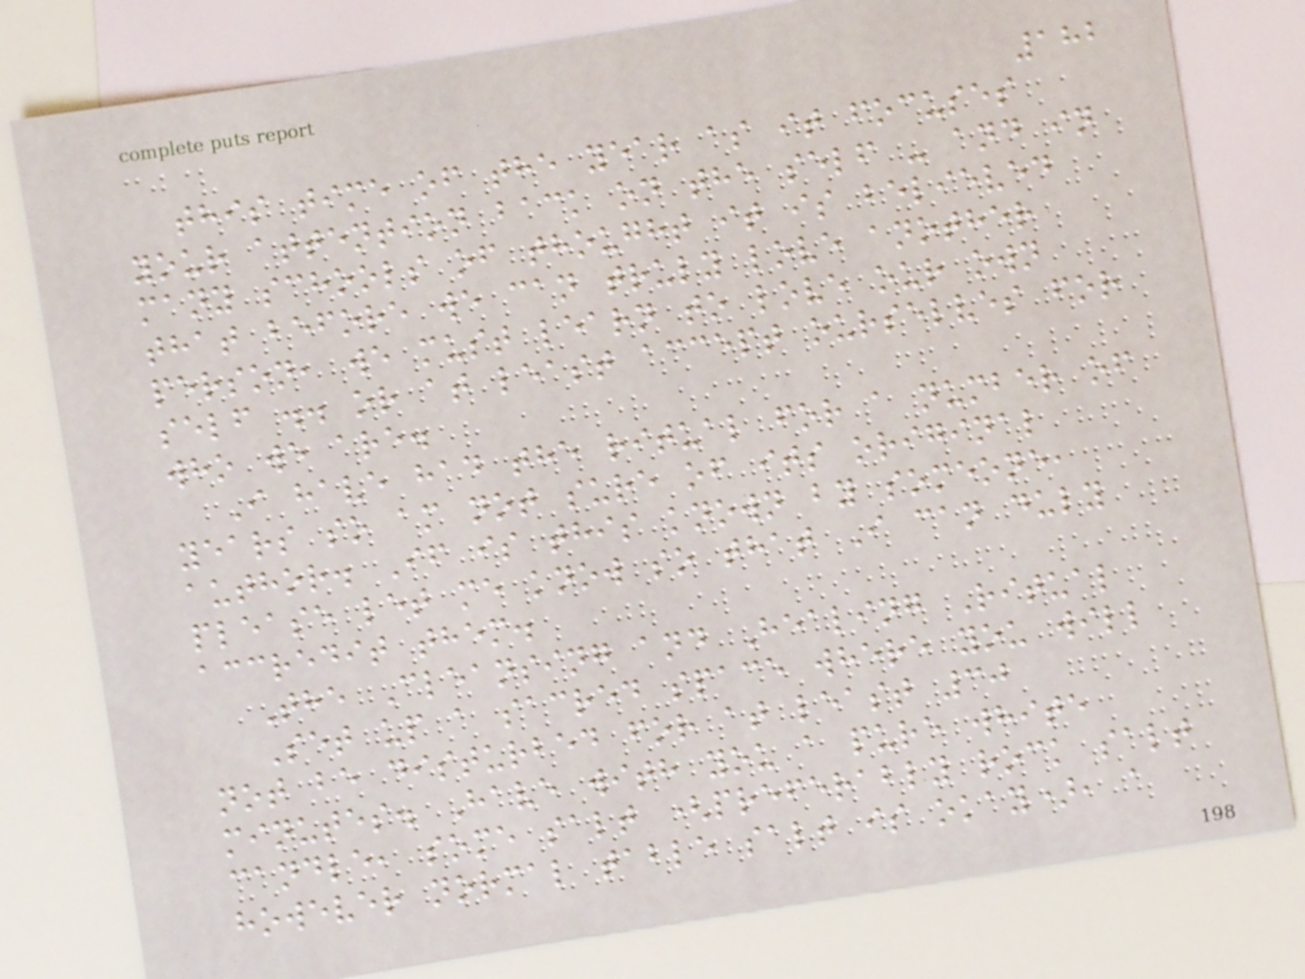182
this time of the year as it focuses
your attention back on the self - and in
many schools of thought it is believed
that before we can truly love another
person, we must learn to love our own
self .. or at least accept ourselves for
who we are.
I have had the ritual for a number of
years so am not sure of its original
author. If is this known by someone,
please let me know so that I can duly
accredit them.
The Cleansing and Healing Ritual
Set up a sacred space where you will
not be disturbed for at least 30
minutes. Have with you a pure white
candle, some salt (preferably rock salt
however normal table salt is okay), a
